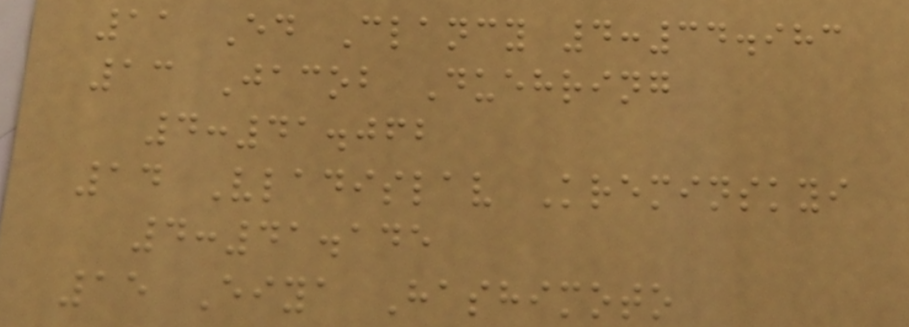11 Ed Clancy 4:34.983
13 Jacob Duehring
4:41.062
14 Vladislav Kreminskyi
4:41.145
15 Eiya Hashimoto
